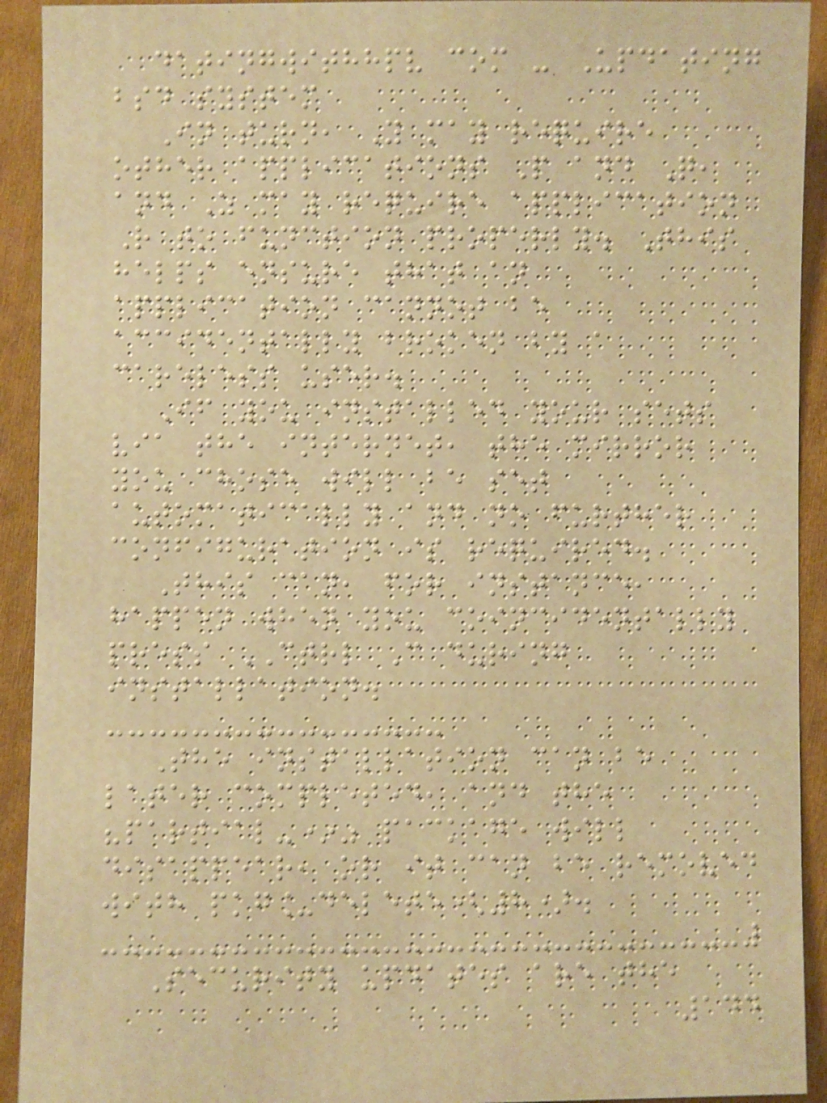datingwithhpv com - Updating
bsd system
In turn, Y may require
other applications P and Q,
and Z may require application
R to function properly. This
helps ensure that an
application cannot be
accidentally broken by a
careless user.
If you installed your sets
via the internet, the mirror
you chose will be set
automatically and no further
configuration is required.
This can, for instance,
happen when you coincidentally
press CTRL C during
installation.
The installation can be
later completed, and the
"partial-*" package will
disappear, or it can be removed
with pkg_delete(8).
Security updates are the
144
